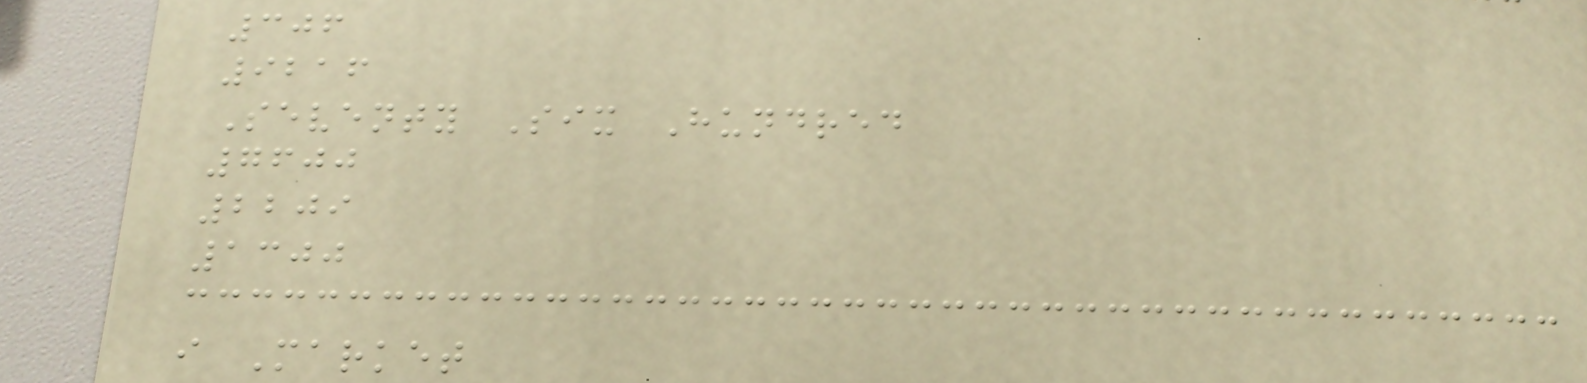306
9216
Seventy Six Hundred
7600
2209
1300
i Market
